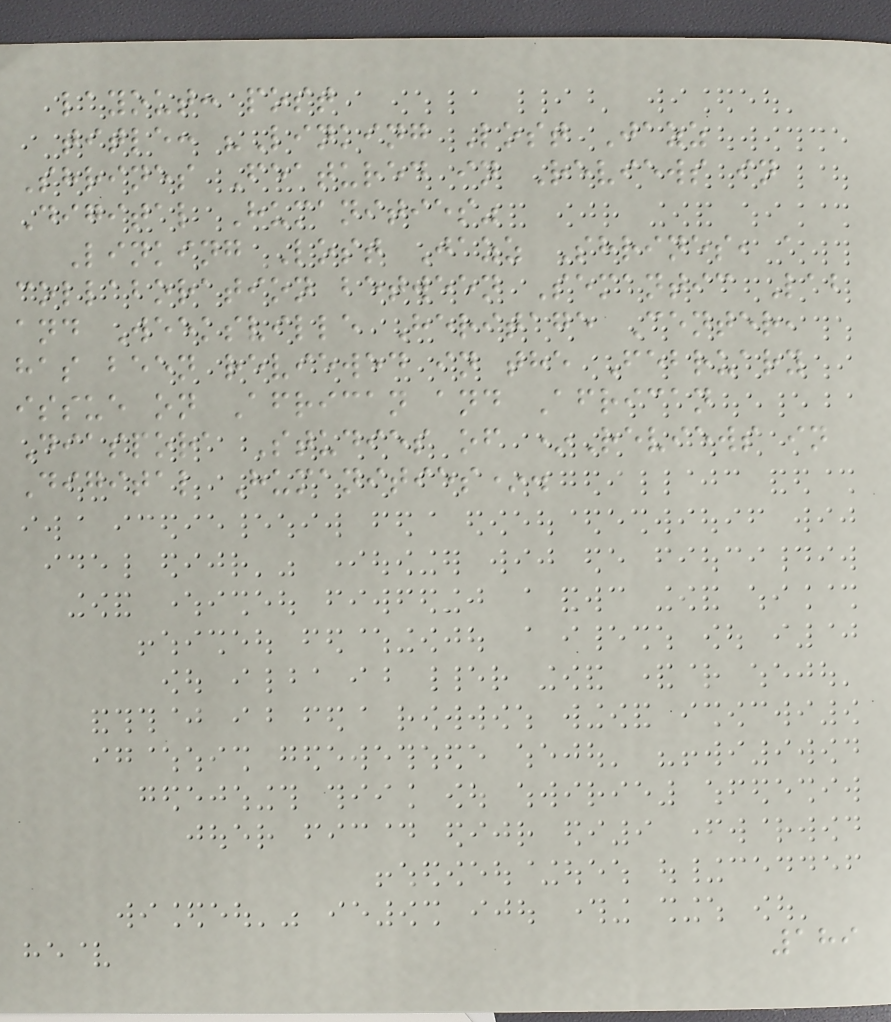layout: post
title: "Linking Lost Jazz
Shrines Featured in Reviews in
Digital Humanities"
Linking Lost Jazz Shrines, a
collaboration between Semantic Lab
and Weeksville Heritage Center,
has been reviewed in the February
issue on African and African
Diaspora Studies of *Reviews in
Digital Humanities*.
189
